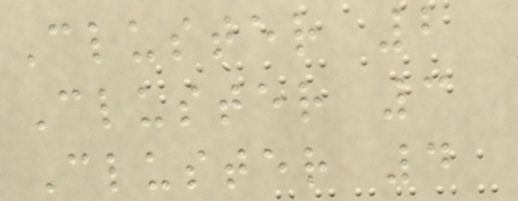Cluster 2
Cluster 3
Cluster 4
